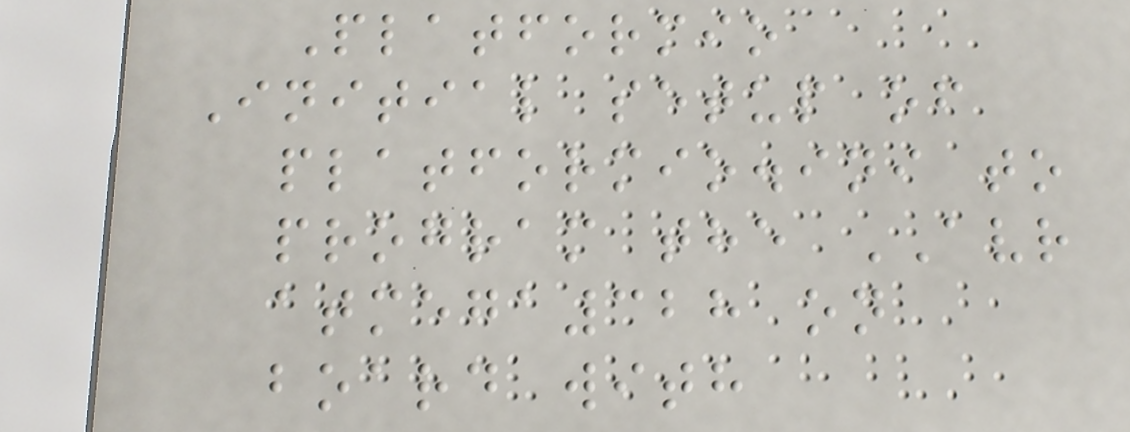Platformio
Initial setup of
platformio.ini to
program the AVR
atmega328 on
board with
